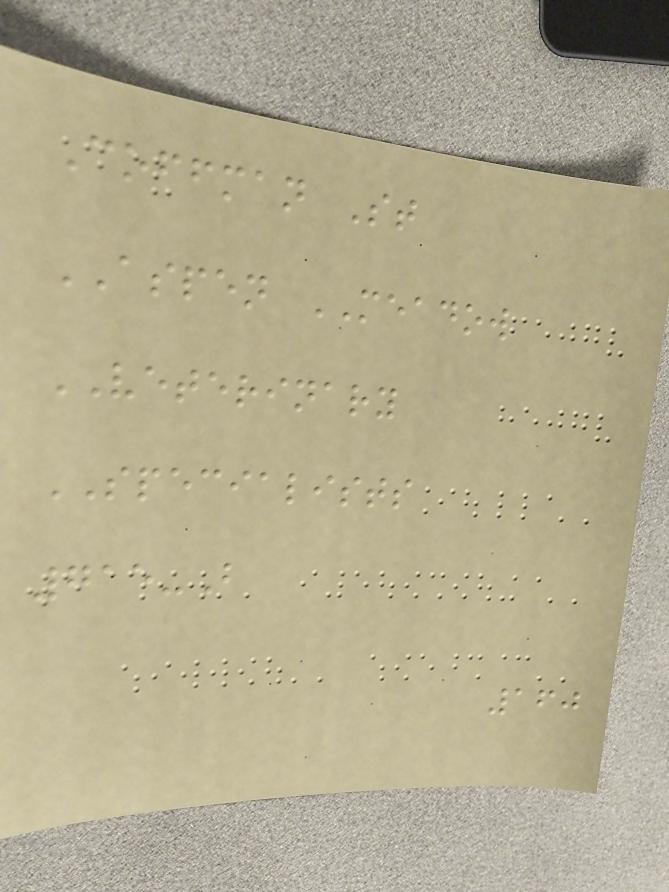Coffman St
ASPEN MEADOW
VETERINARY
SPECIALISTS
715-B
160
